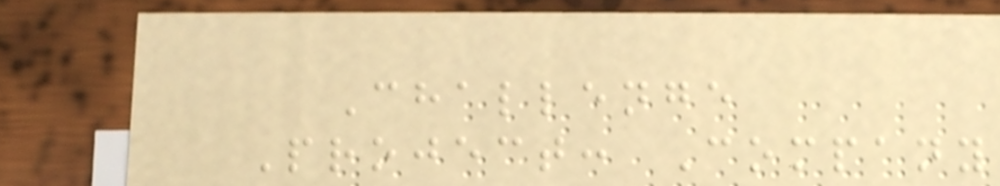Challenge
Project: Company
